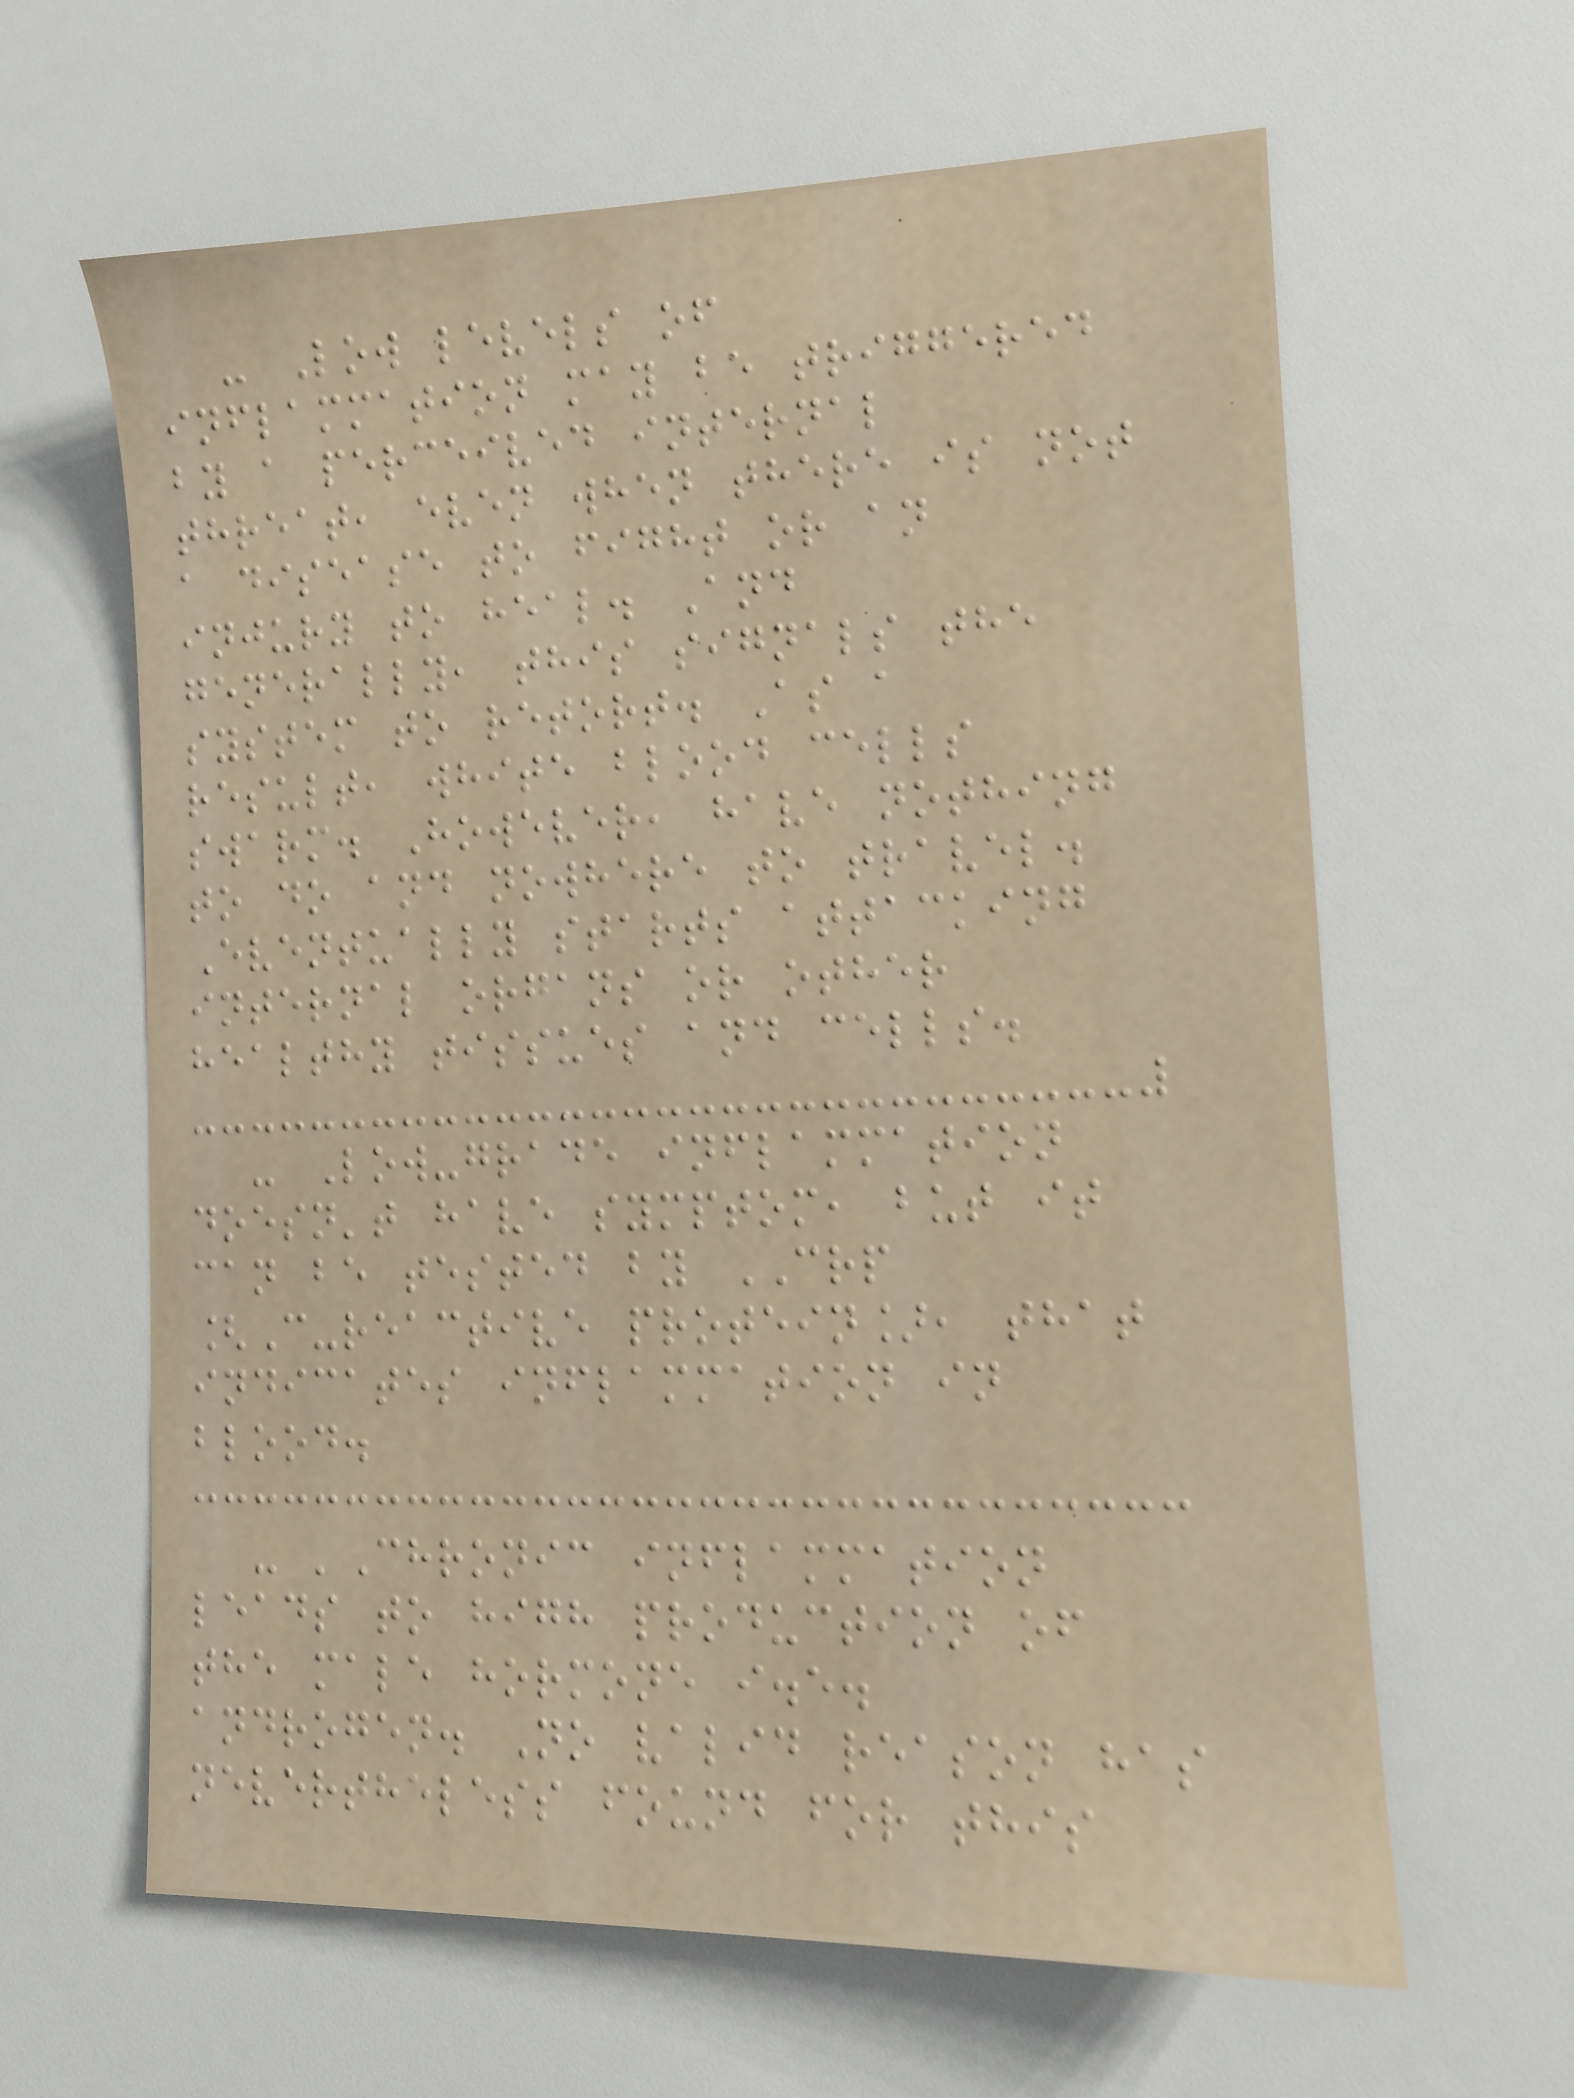- Low levels of
inflammation may be triggered
by a perceived internal
threat, even when there is not
a disease to fight or an
injury to heal. And
generally, this signals the
system to retort. As a
result, white blood cells
swarm. However, have nothing
to do and nowhere to travel.
Eventually starts attacking
internal organs or other
healthy tissues and cells.
- Low-grade inflammation
doesn't have symptom, but it
can be tested by CRP
[C-reactive protein], that
indicates inflammation in
blood.
- 'Chronic inflammation
leads to high production of
the male hormone i.e.
androgen. No valid reason has
nevertheless found for this
